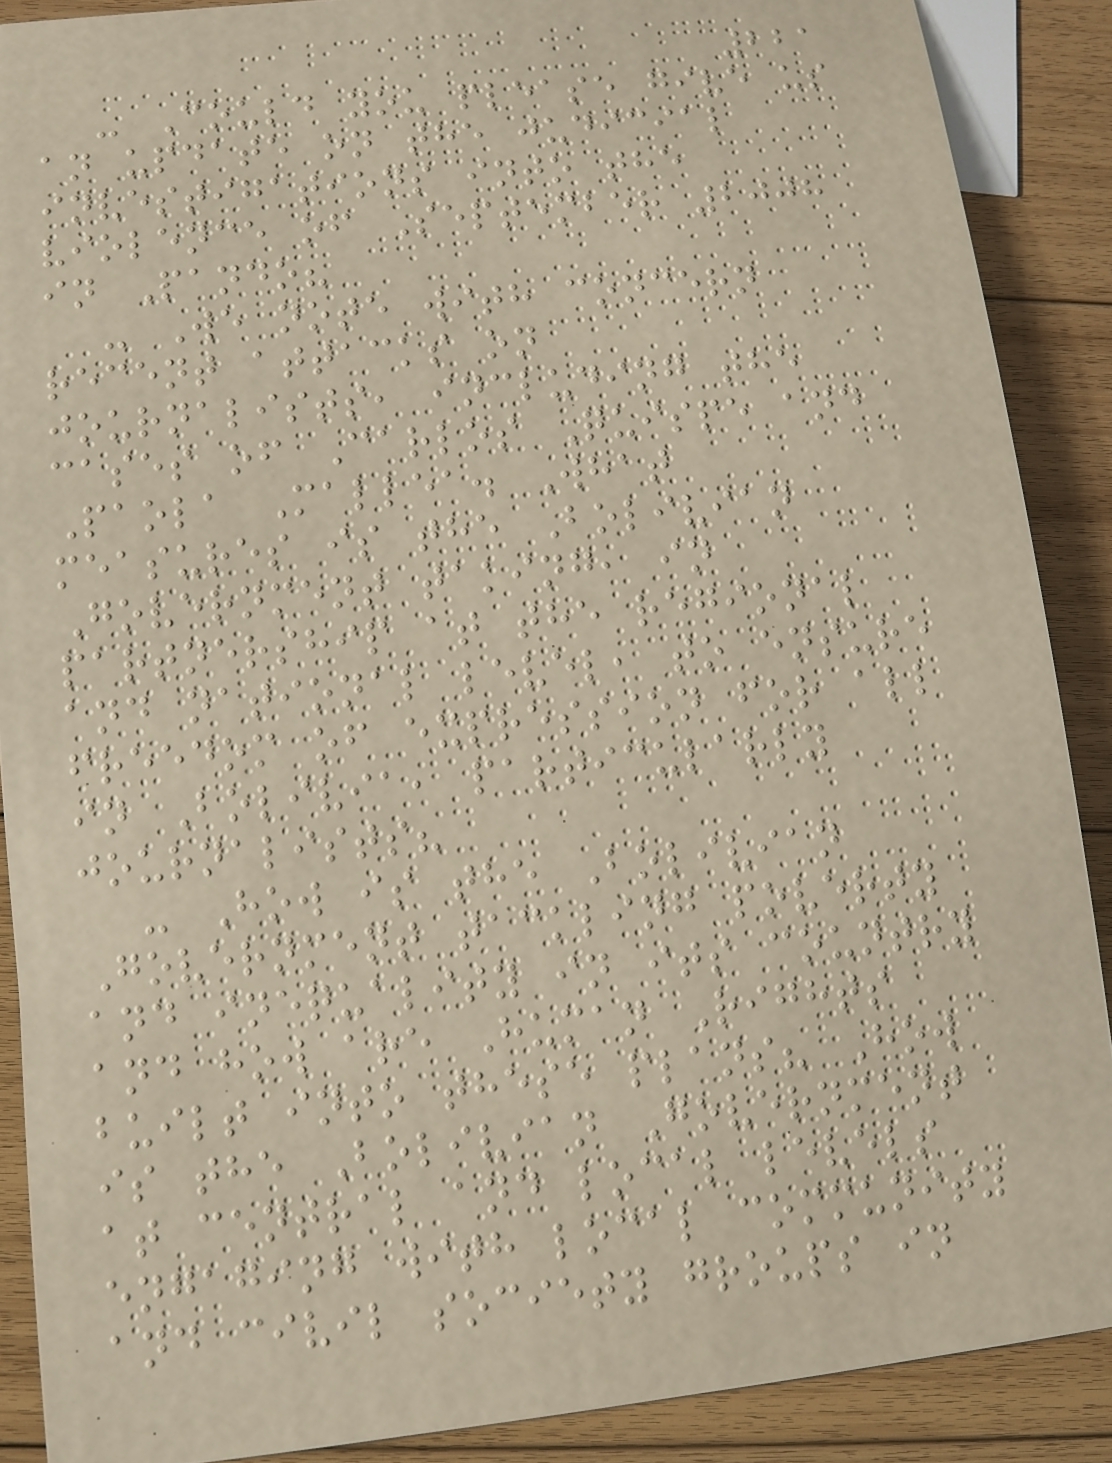221
- Could you please give us
an update on the judicial
investigations into the
violence of September 2008
in Pando?
- We note with concern
recent attacks on
journalists, including the
cases of Carlos Quispe and
Paola Mallea. What
measures is the Bolivian
Government taking, in
partnership at the regional
and national level, to ensure
freedom of expression for all
in Bolivia, particularly
journalists?
- How is the Bolivian
Government tackling poverty
and inequality in its country
and how are Human Rights
built into these plans? How
is the Bolivian Government
at central and local levels
engaging with local community
and civil society groups in
